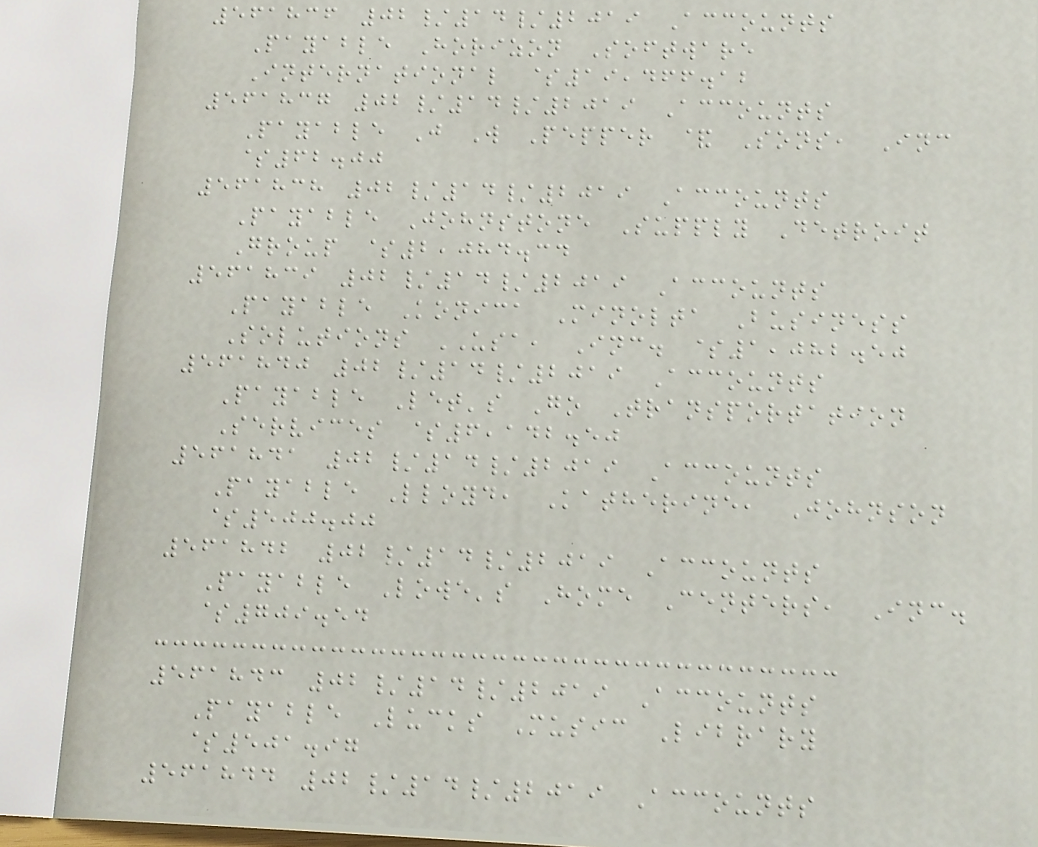561836 02/14/2019 Accounts
Payable Horizon Software
International $19,466.12
561837 02/14/2019 Accounts
Payable J W Pepper & Sons, Inc
$62.00
561838 02/14/2019 Accounts
Payable Johnstone Supply Detroit
Group $2,084.34
561839 02/14/2019 Accounts
Payable Konica Minolta Business
Solutions USA, Inc. $1,082.50
561840 02/14/2019 Accounts
Payable Let's Go Transportation
Services $6,142.50
561841 02/14/2019 Accounts
Payable Lloyd, Katherine, Johnson
$500.00
561842 02/14/2019 Accounts
Payable Lowe's Home Centers, Inc.
$709.54
561843 02/14/2019 Accounts
Payable Lucks Music Library
$501.97
561844 02/14/2019 Accounts
